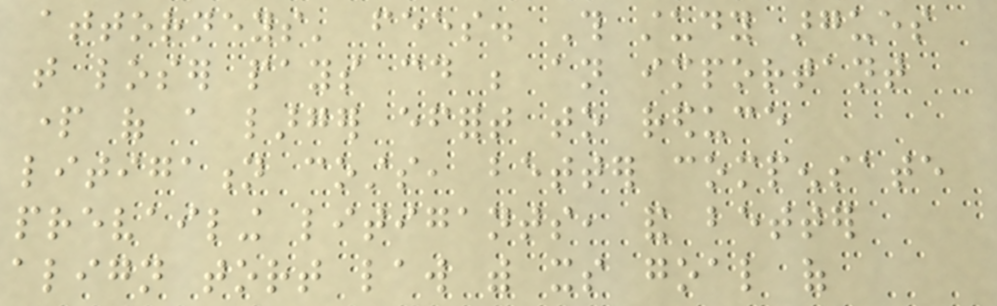attorneys' fees. This study argues
that loser pays could be an important
part of a larger effort to reduce
litigation costs, better compensate
prevailing litigants, and better
align tort law with its goal of
